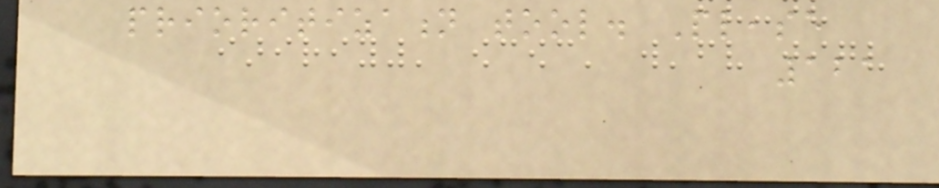prioritization tool. Please
121
